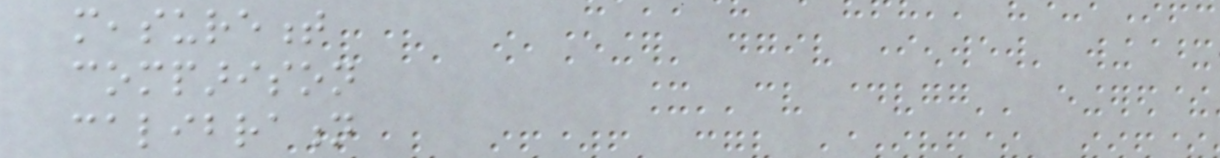measurement
comparison
calibration
